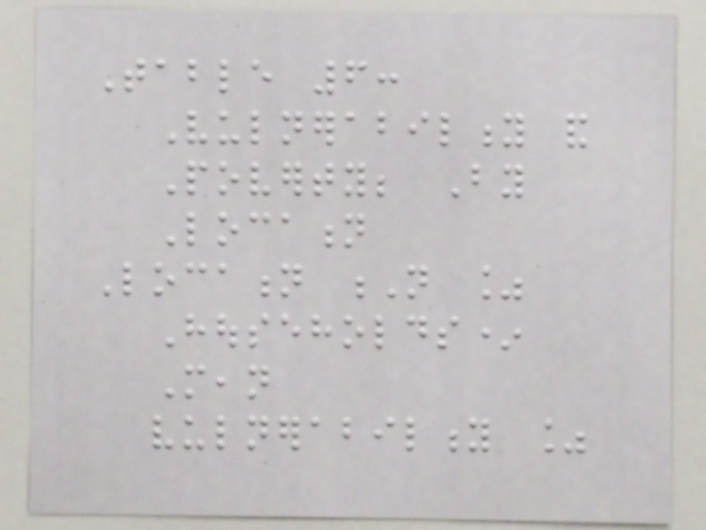Table 6:
Vulnerability and
Poverty; By
Location
Location N %
Households*
Mean
vulnerability %
